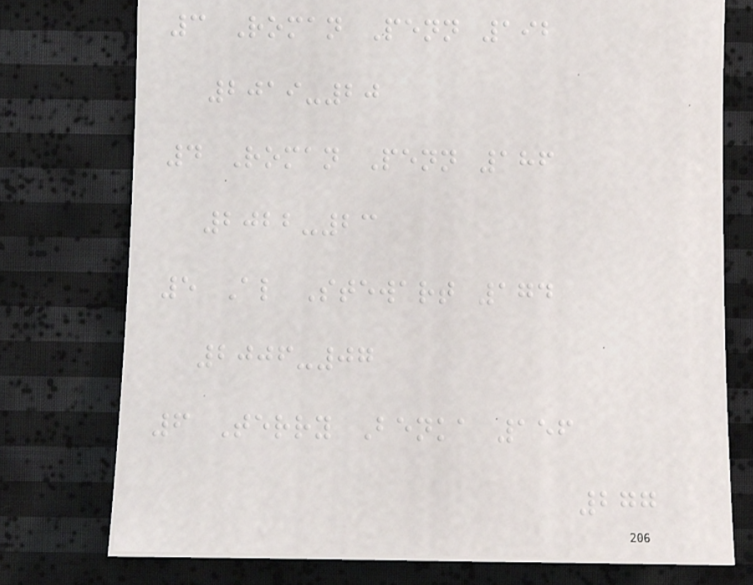3 Roman Penn 192
2019-20
4 Roman Penn 186
2022-23
5 Al Stewart 174
2006-07
6 Terry Benka 156
277
